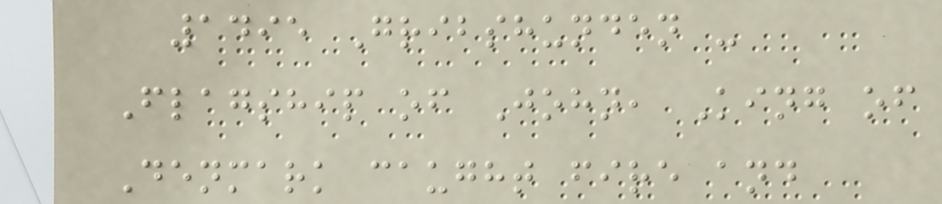1495 Gribshunden -
Flagship of John, King of
Denmark caught fire and
